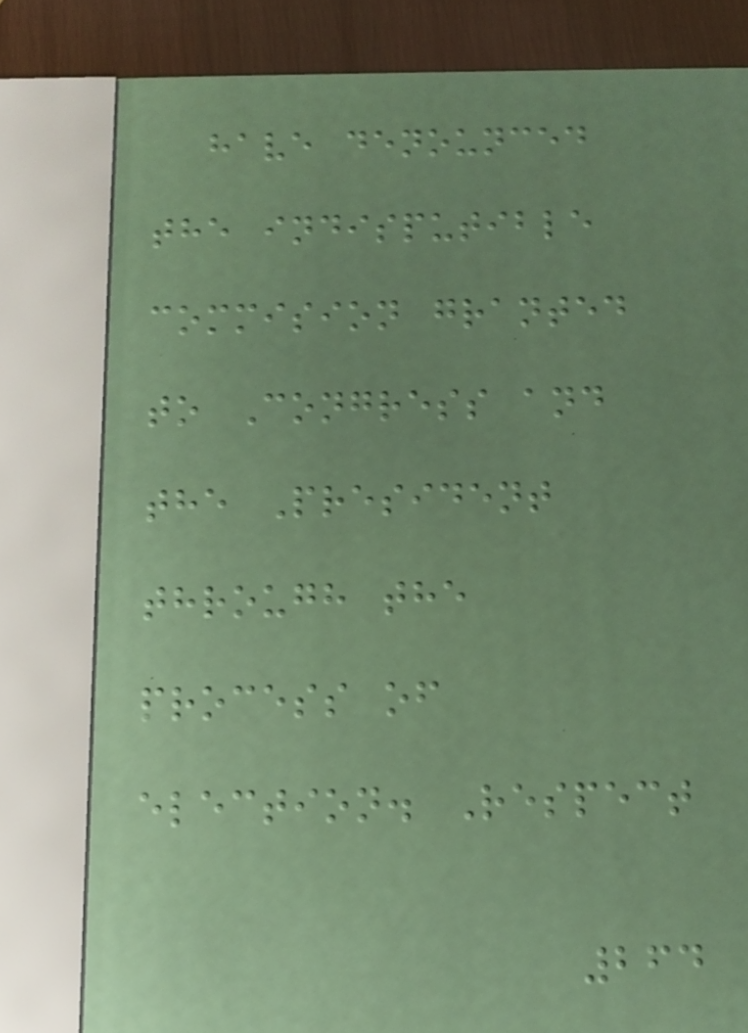have denounced
the indisputible
commision granted
to Congress and
the President
through the
process of
election. Respect
264
